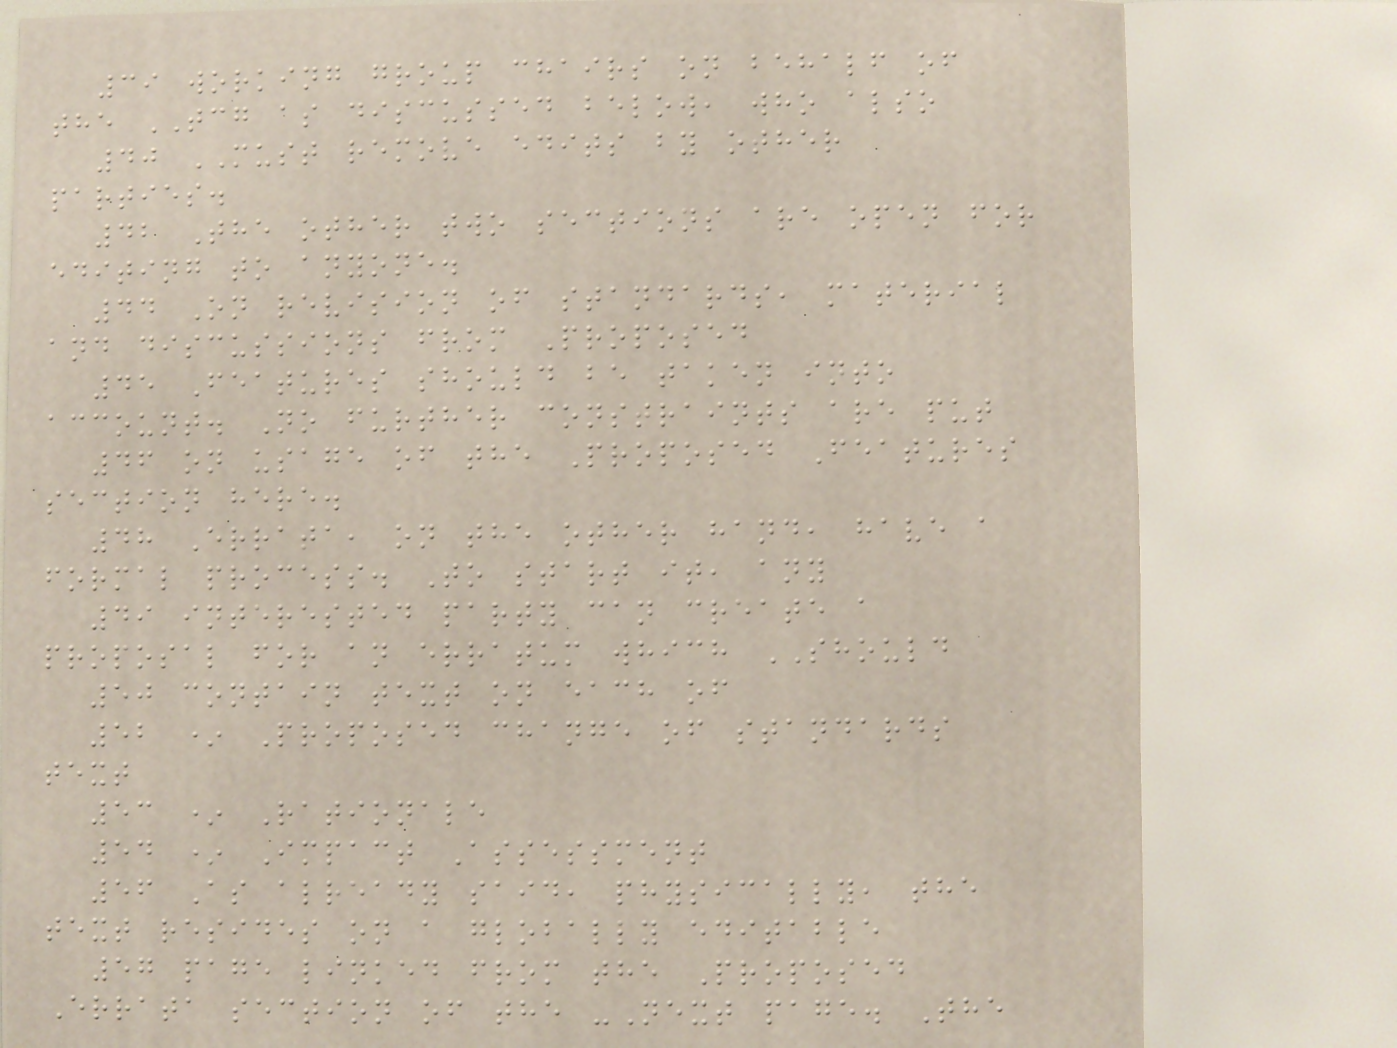39 working group chairs on behalf of
the TCG as discussed below, who also
40 MUST remove edits by other
parties.
42 The other two sections are open for
editing to anyone.
44 On revision of standards, material
and discussions from Proposed
45 Features should be taken into
account. No further constraints are put
46 on usage of the Proposed Features
section here.
48 Errata, on the other hand, have a
formal process. To start it, any
49 interested party can create a
proposal for an erratum which SHOULD
50 contain text on each of
52 * Proposed change of standards
text
53 * Rationale
54 * Impact Assessment
56 As already said, physically, the
text resides on a globally editable
57 page linked from the Proposed
Errata section of the -Next page. The
